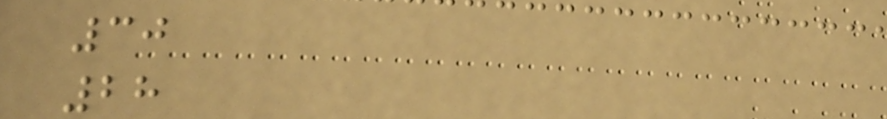30
28
